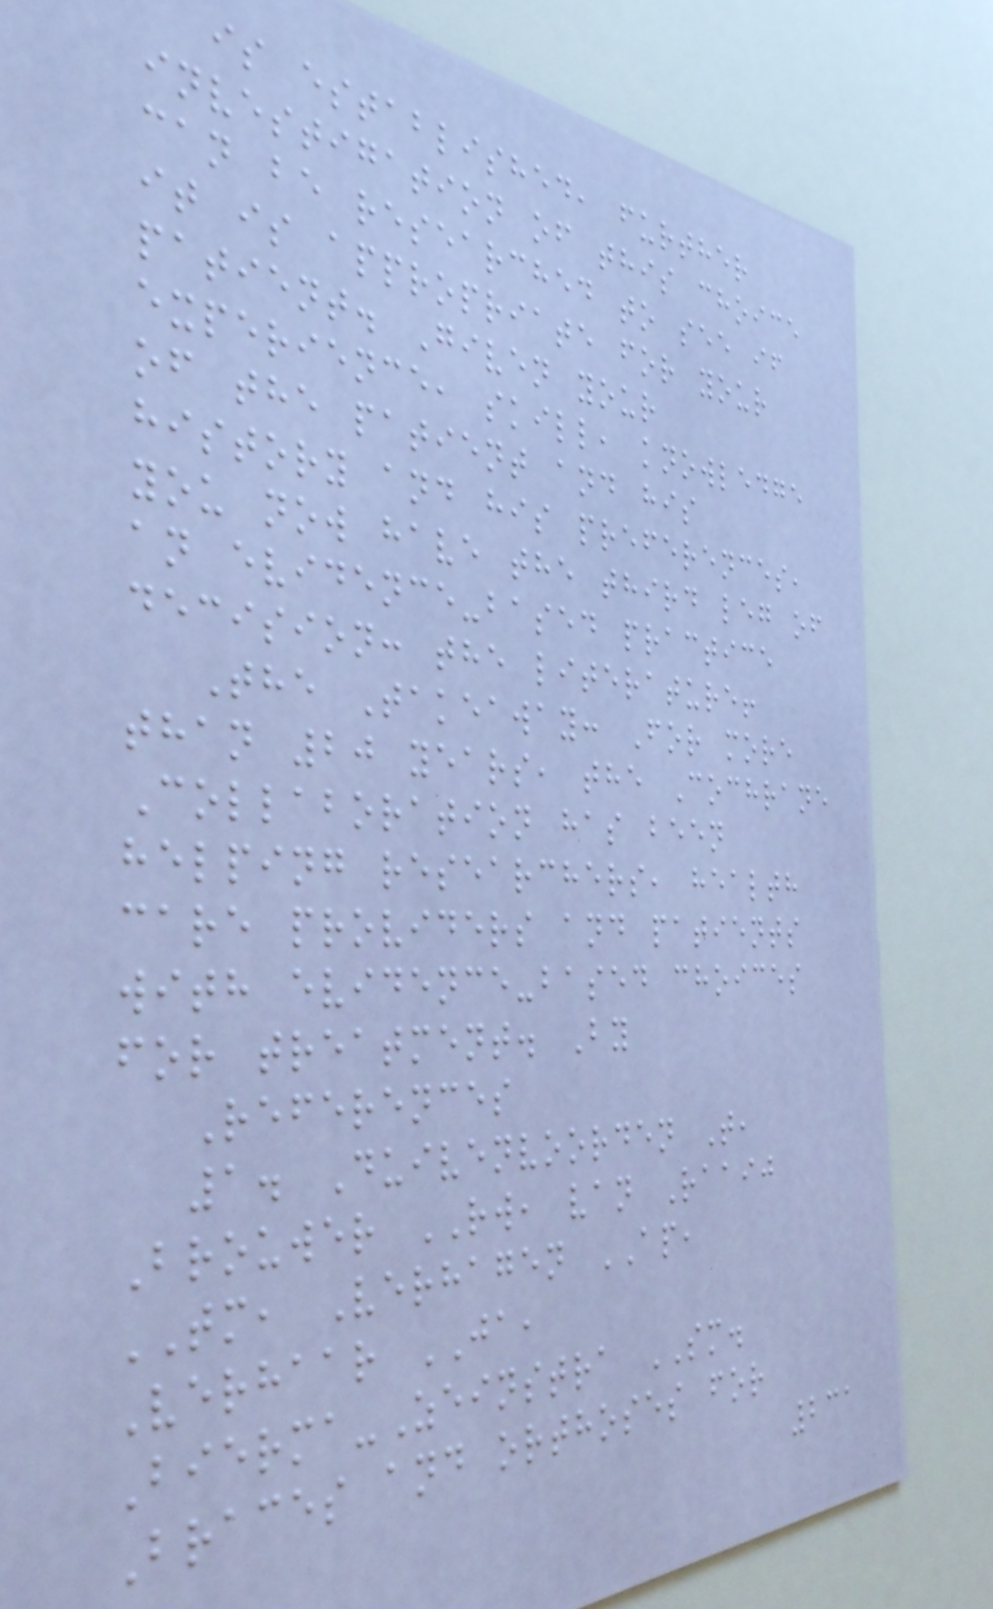is established, further
investigation of this choice
can be researched to see if
it is appropriate for your
patient. Given your
experience, skill, knowledge
of the patient and his
history and his preferences,
you now have the third leg of
an evidence-based practice
decision: the literature!
The Takeaway: For more
than 20 years, the Cochrane
Collaboration has been
helping researchers, health
care providers and patients
with evidence-based choices
for treatment. By
References
1. Duivenvoorden T,
Brouwer RW, van Raaij
TM, Verhagen AP,
Verhaar JA,
Bierma-Zeinstra SM.
Braces and orthoses for
231
